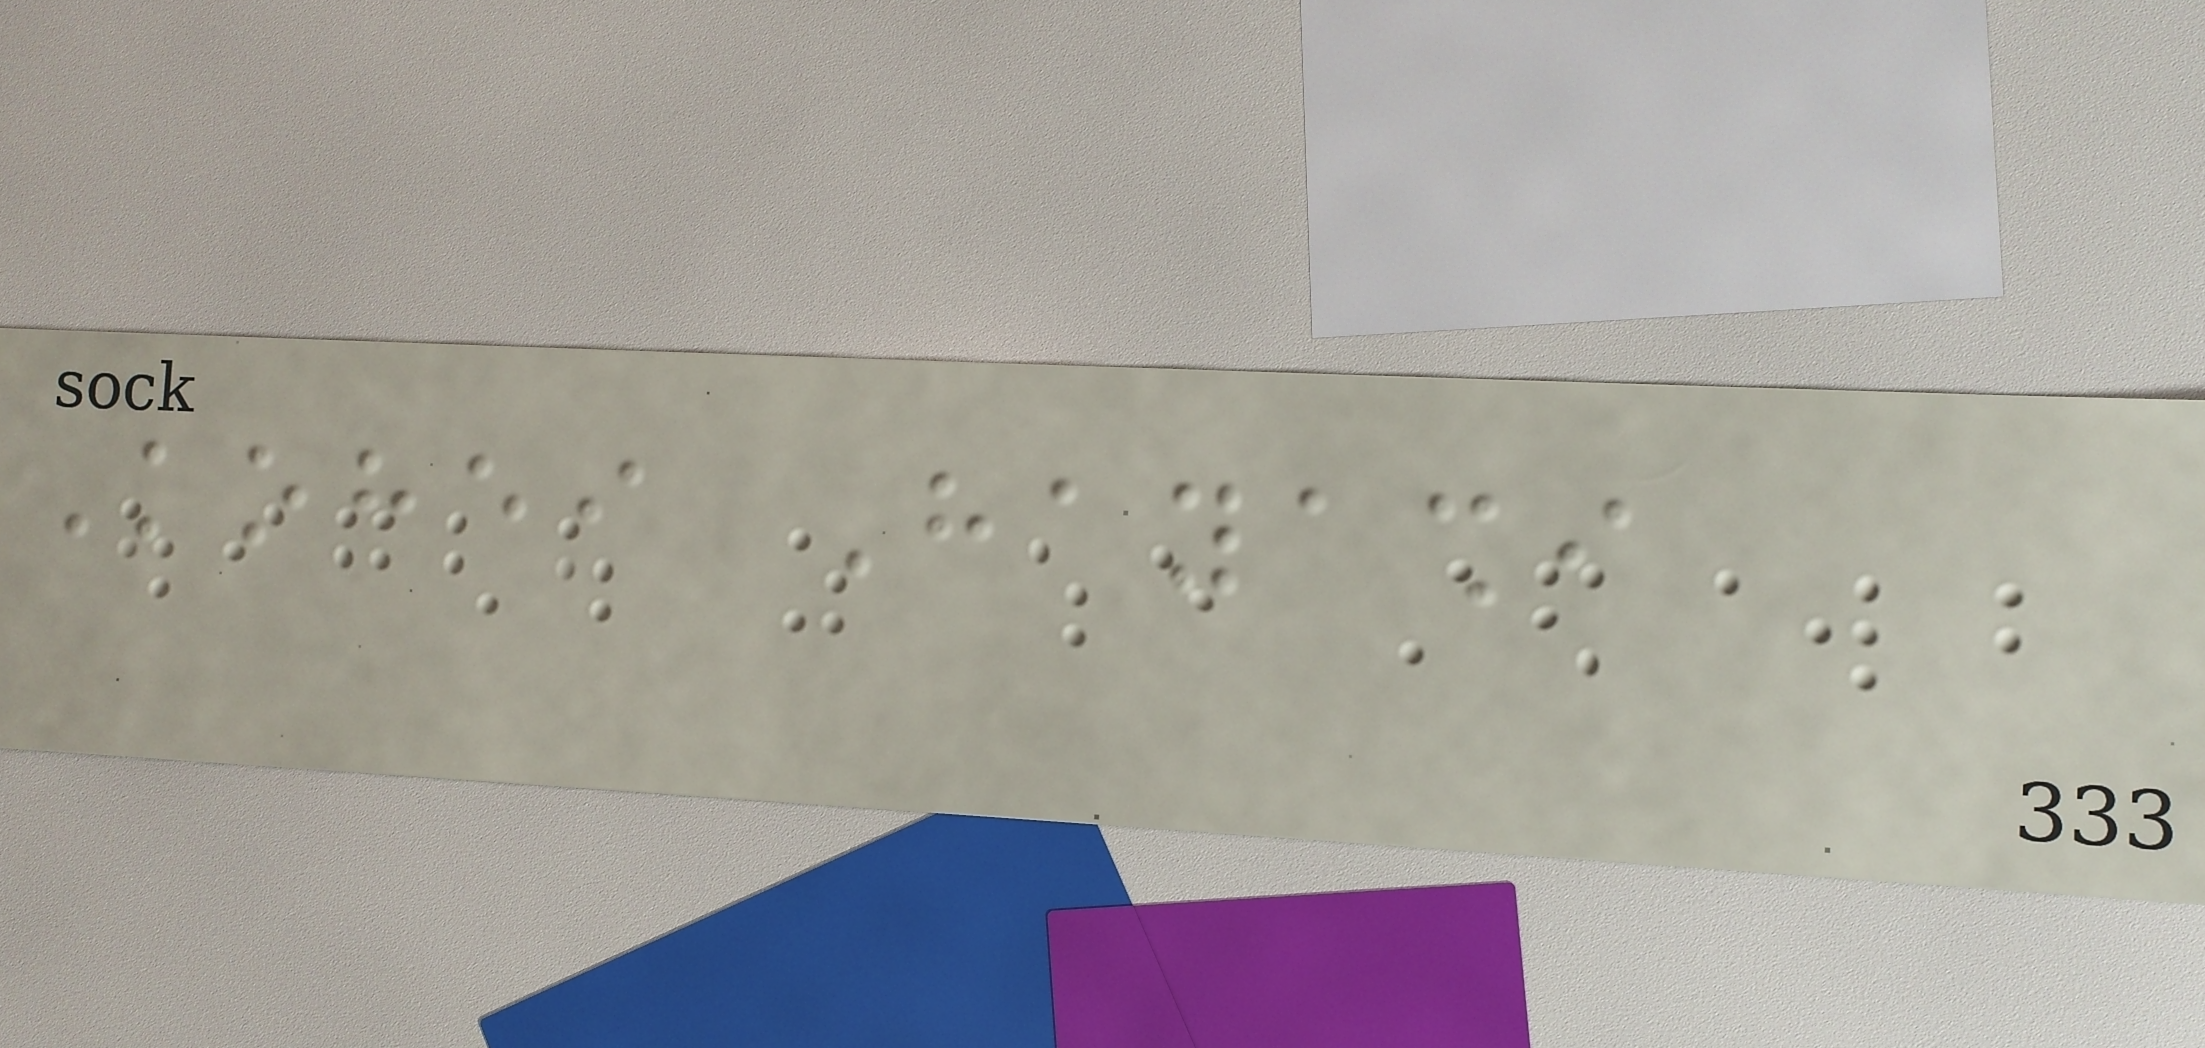Kohei Hayashi
